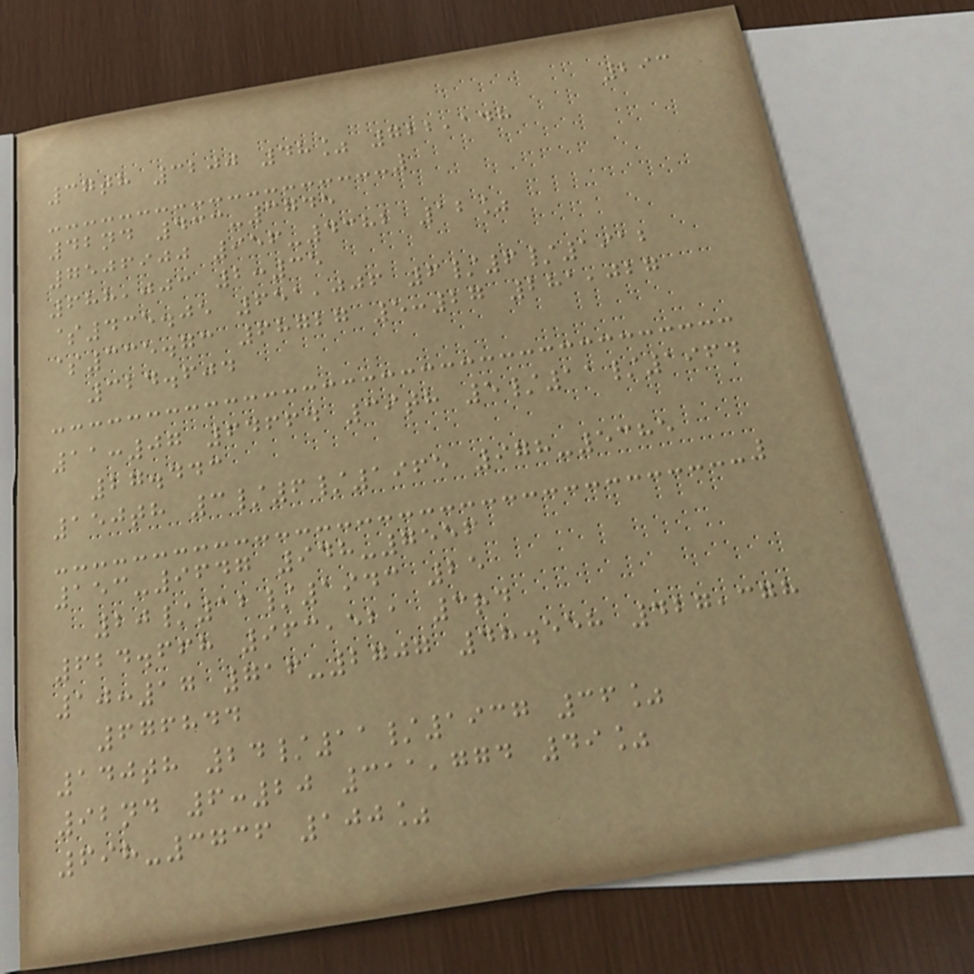293
37th 3200 48% 722,148
42nd 433-3745
7506900 956-4382 12%
688,003 2:35
$435.05 651,006 6/6/1912
$335.73 68727 5:27 281,027
324.604
11:07 64664 39th 5/11/1964
27.443
150th 3/6/1965 978-5385
153-9647 948-7556
20/12/1943 25
624.668 963,521 3rd
10:17 716-2707 48.558 427,378
676844
140th 24/11/1937 36%
92nd 6:20 311,774 49%
698-3736 100%
